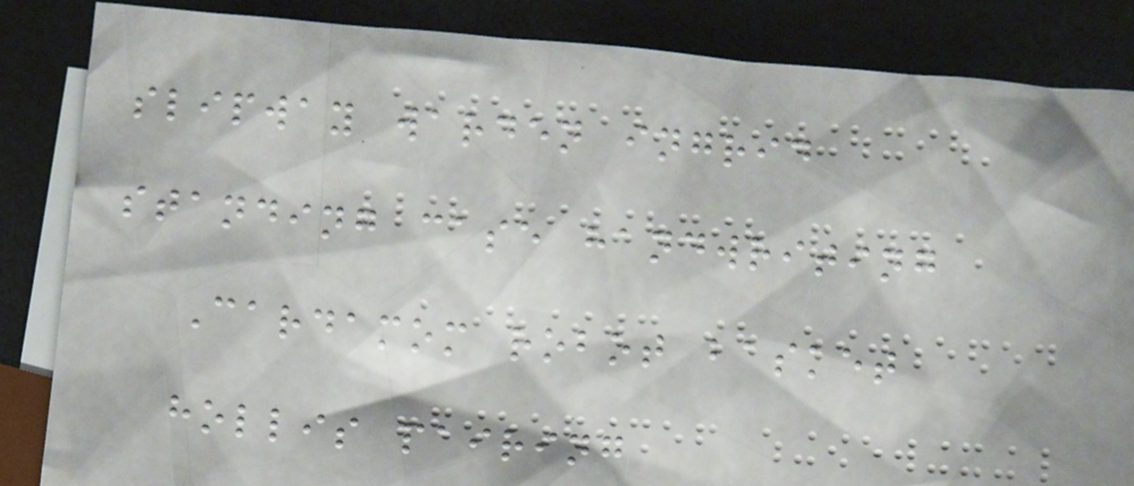slipway warden ingrid
standing case handwriting
Cardamom robot basket
hollis pairing
